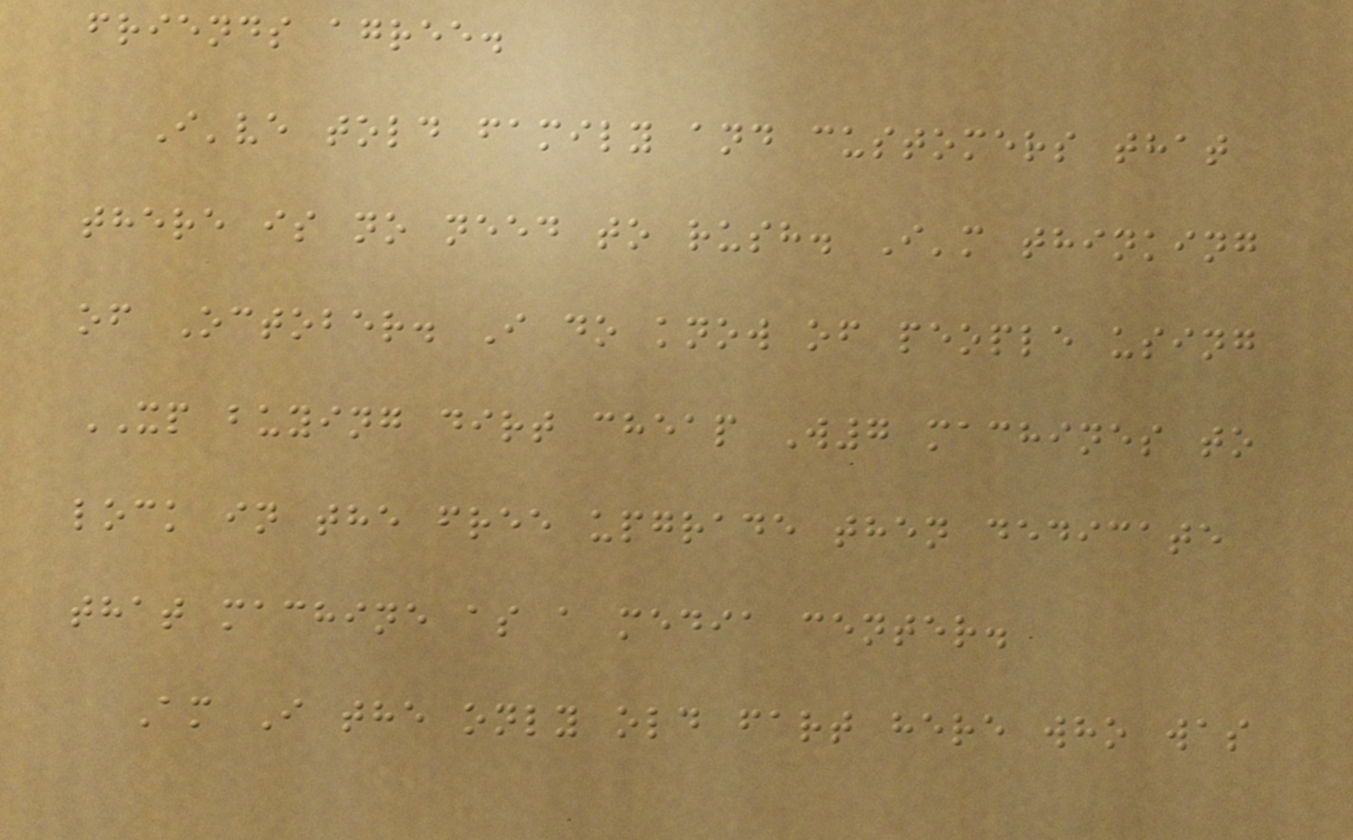friends agree.
I've told family and customers that
there is no need to rush. I'm thinking
of October. I do know of people using
XP buying dirt cheap W7 machines to
lock in the free upgrade then dedicate
that machine as a media center.
Am I the only old fart here who was
